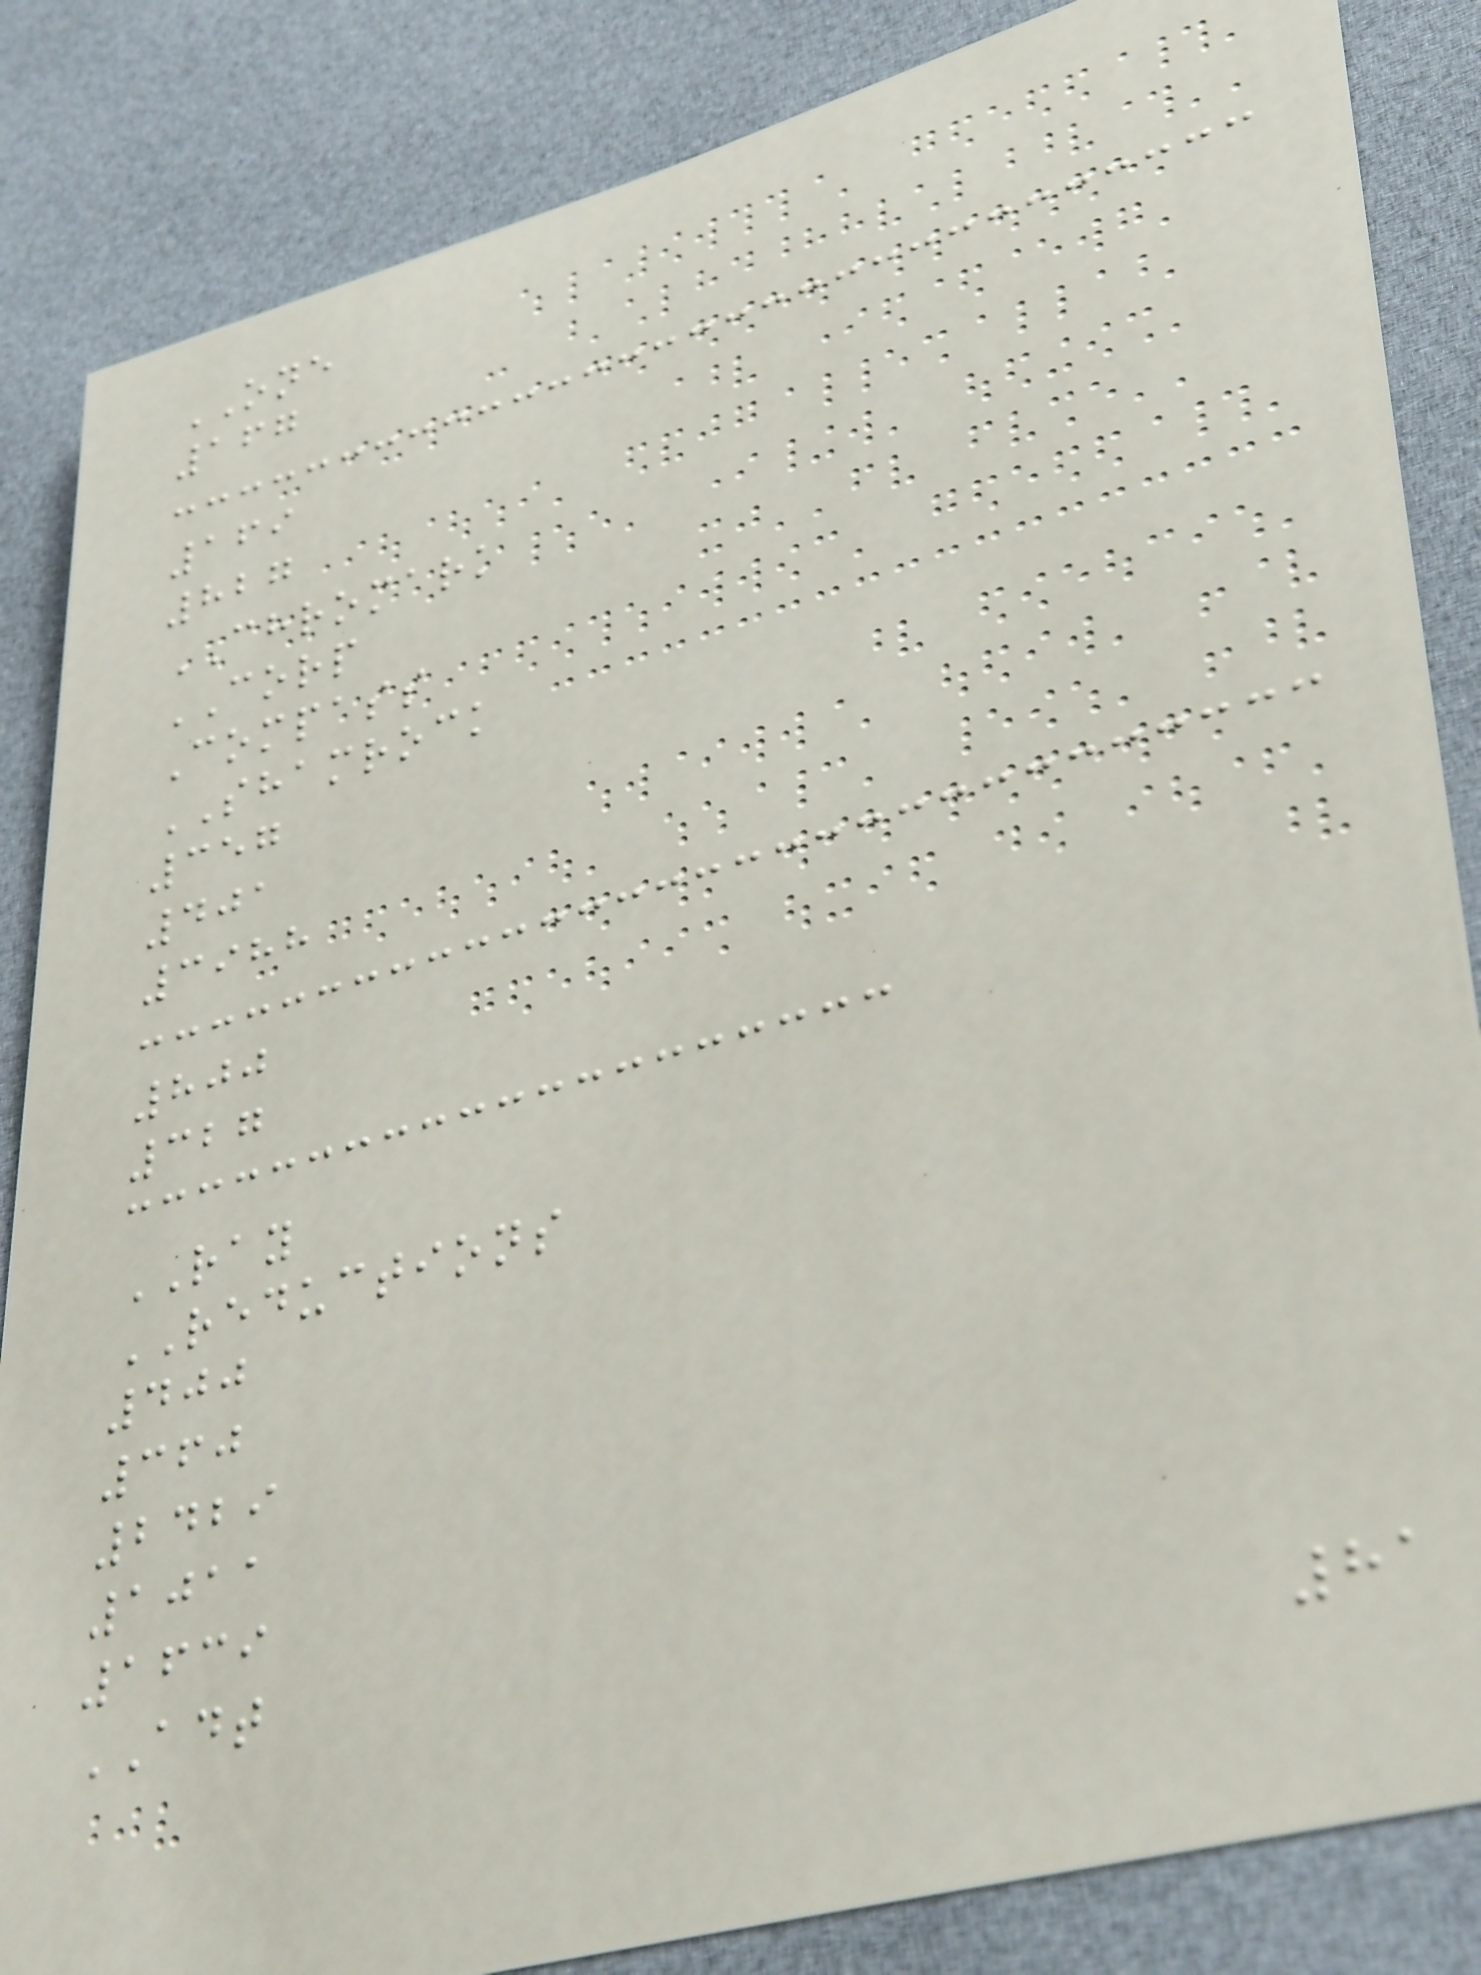ONE
167
169
827
CHROMARK
CORP
Compass
SHAMROCK
357
401
3988
800
327
RAY
REDUCTIONS
400
360
2429
1011
1639
ADT
81
